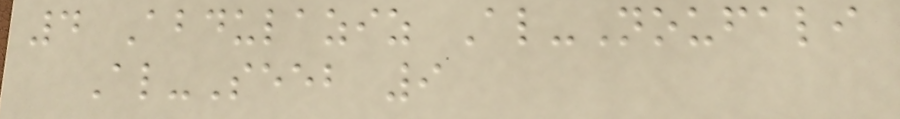4 Abdulaziz Al-Noufali
Al-Seeb 9
